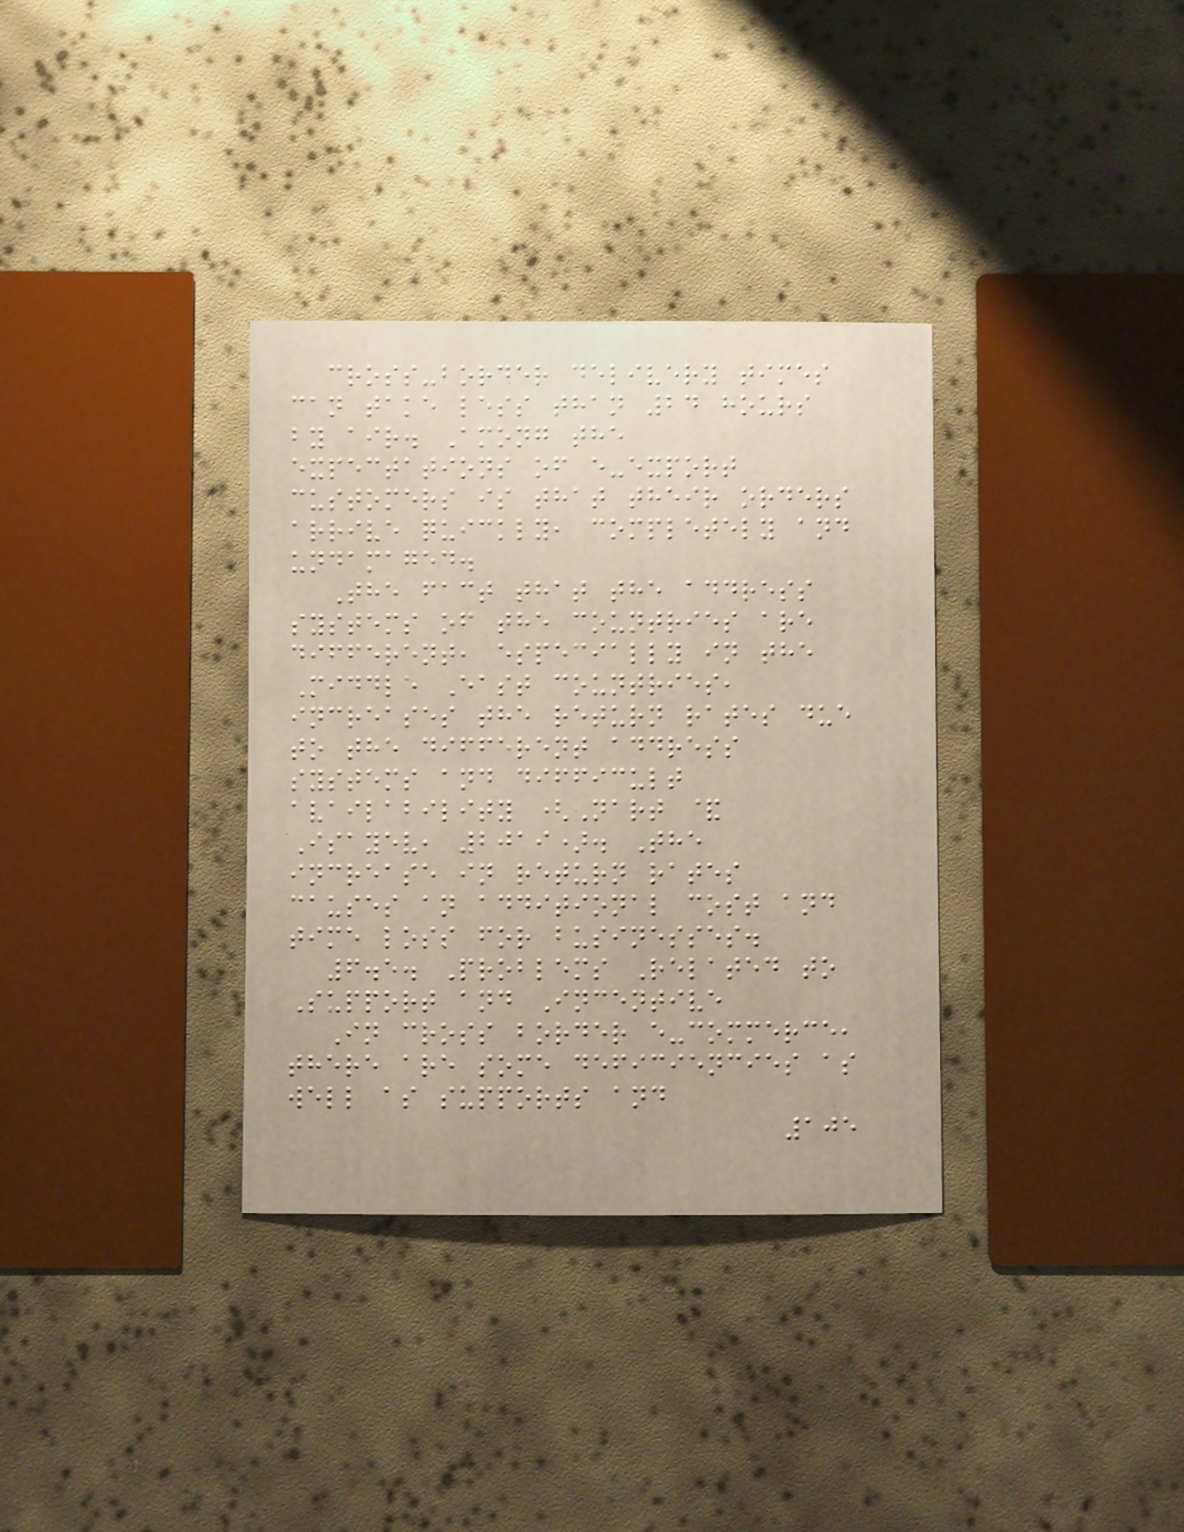cross-border delivery times
can take less than 24 hours
by air. Among the
expectations of e-export
customers is that their orders
arrive quickly, completely and
undamaged.
The fact that the address
systems of the countries are
different, especially in the
Middle East countries,
increases the return rates due
to the different address
systems and difficult
availability (Nart &
Isayev, 2019). The
increase in return rates
causes an additional cost and
time loss for businesses.
6.5. Problems Related to
Support and Incentive
In cross border e-commerce,
there are some deficiencies as
well as supports and
105
